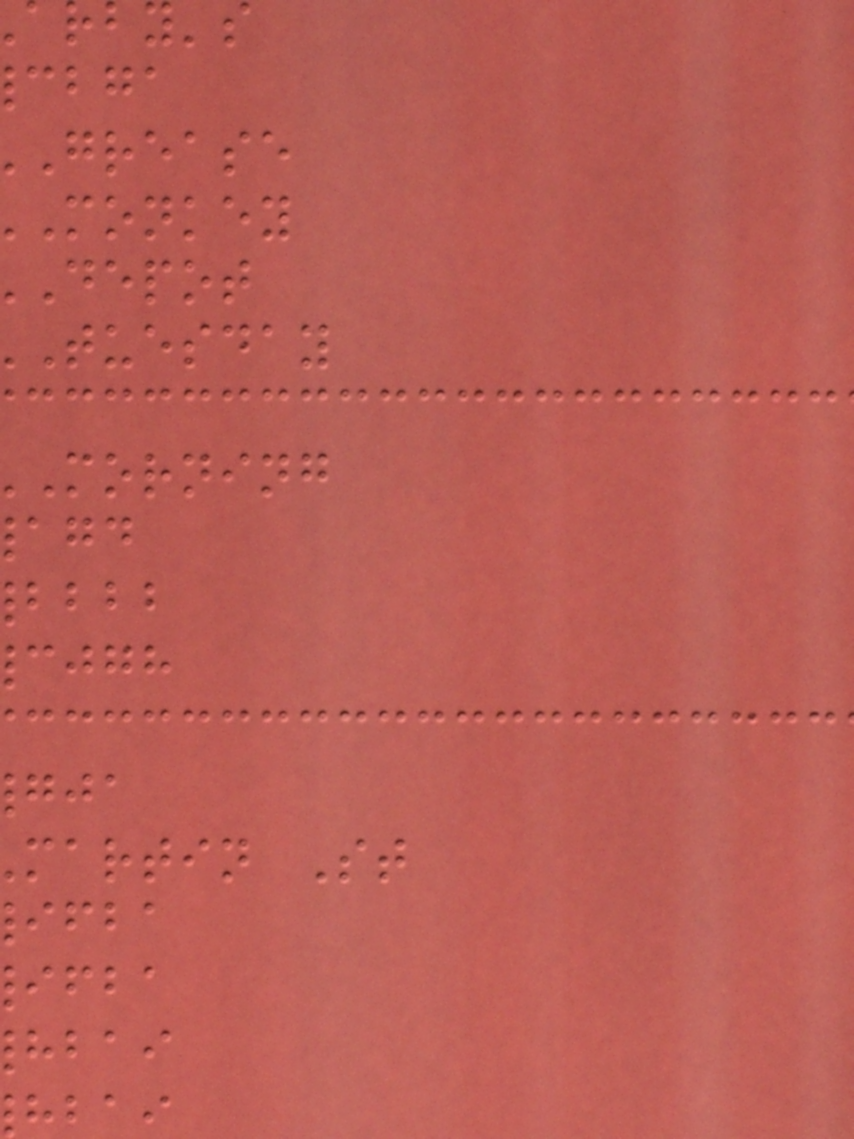cbga
grease
monkey
depot
tuesday
morning
bbbb
cjgh
martin St
ifba
ifba
hbai
